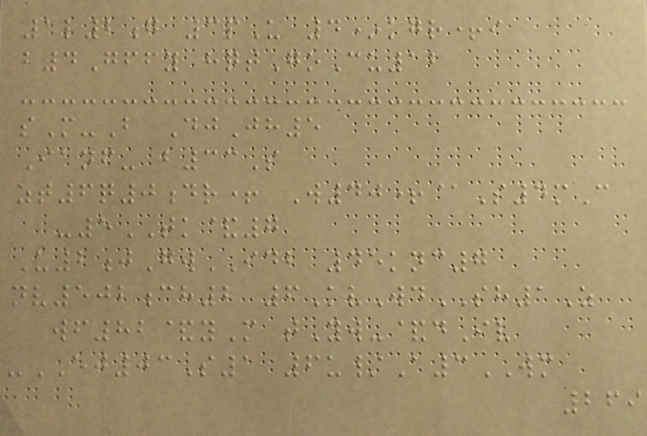1l2g 3pU 4*kgr+i
b4Gffy hqtGoCu12
sM-B DjJh5
Ianf- b33S
zt6q0dr+ W40+@S4mC
-5TK&7
U2jGwIDB 45knc7
nv502ch2 6KvWdSH1Z
wf82&yM tYw-&dIv
-EJ03S1 6u/A3WM
269
